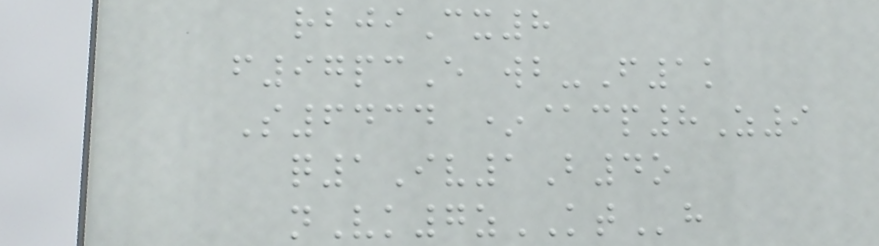rbjiCx8
f97pcE wb-F1k
S6434 *@cp8Z9
q1Iv1B4o
nVk7zKTh
